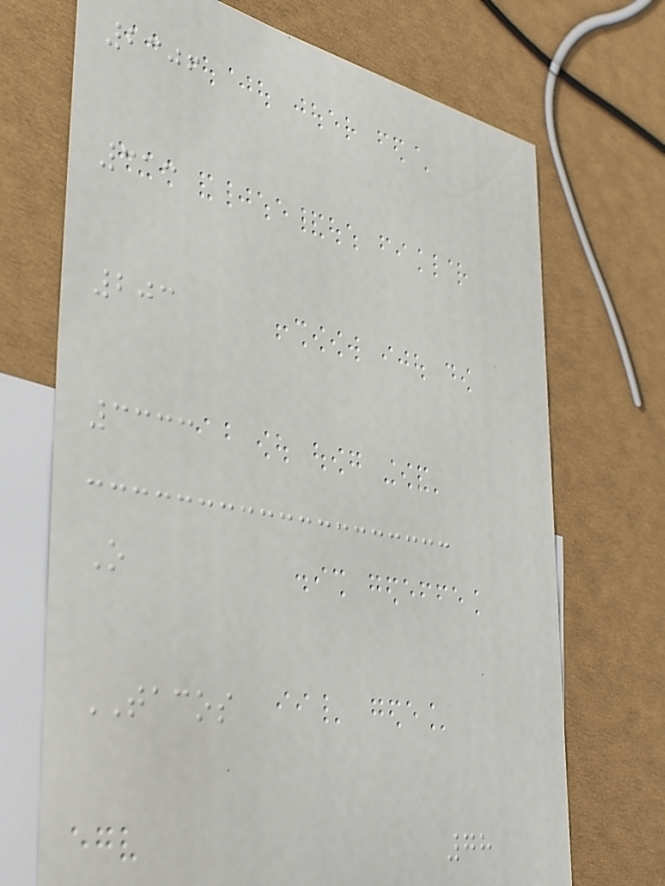2306
313
203
3333
O
TACOS
78
